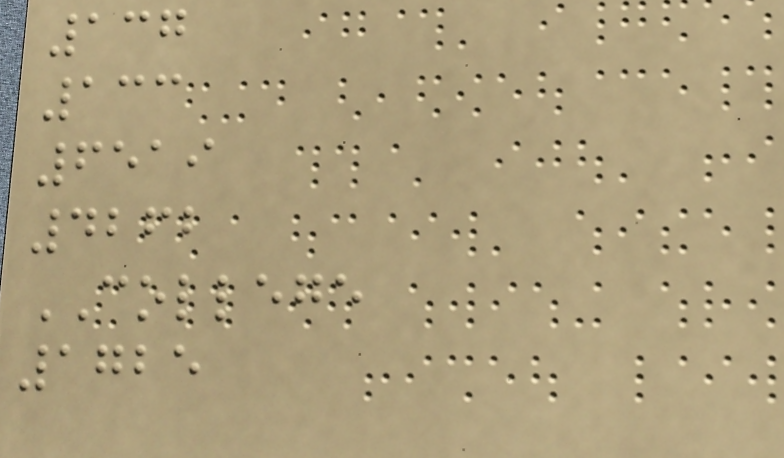137
133
6519
4262
COLLEGE
1725
